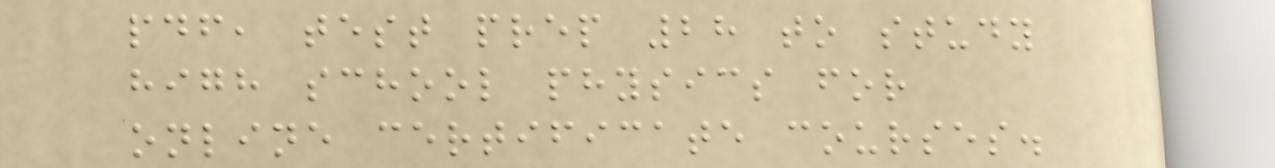pdf, test prep 28 to study
high school physics for
online certificate courses.
